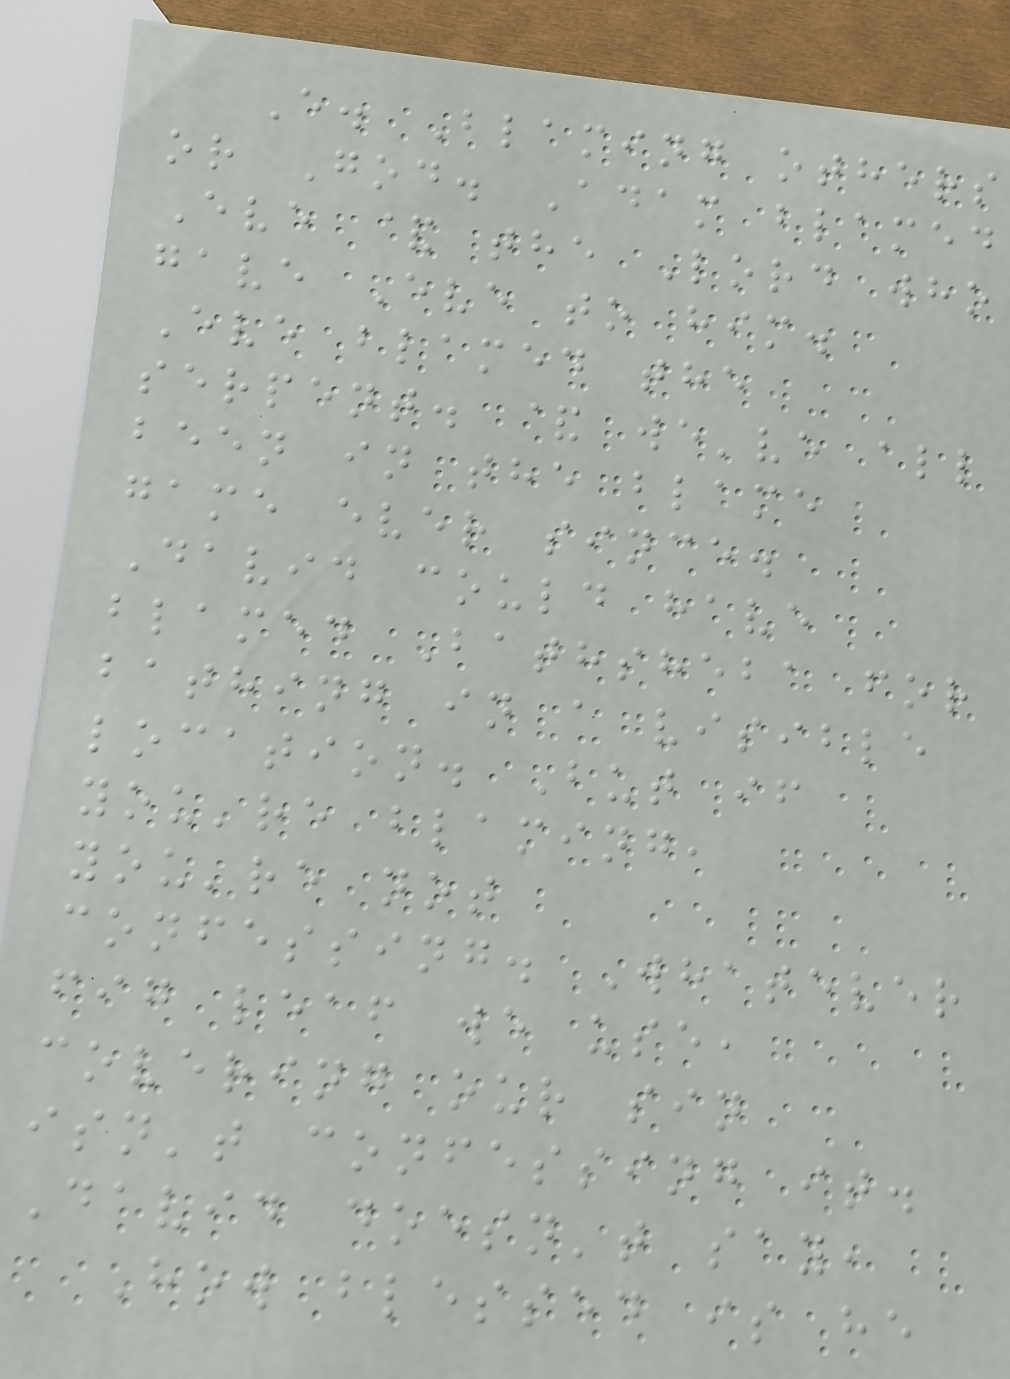E. Blaming others
or God. Adam blamed
Eve & the Lord who
gave Eve to him.
Eve blamed the
serpent. & we've all
been in the blame
game ever since.
David could have
blamed Bathsheba for
bathing in a visible
location. But if
you're blaming,
you're not
confessing. Whatever
fig leaf we use,
covering our sin
isn't confessing it.
David doesn't say,
How blessed is he
